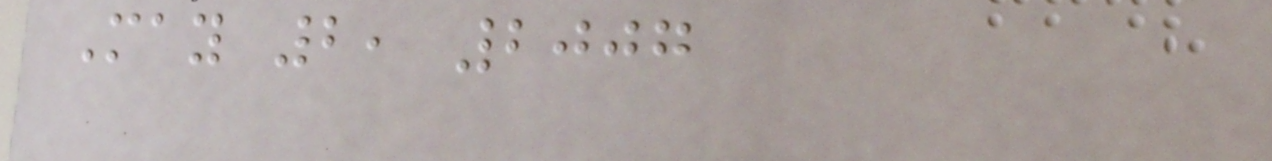May 2, 2007
